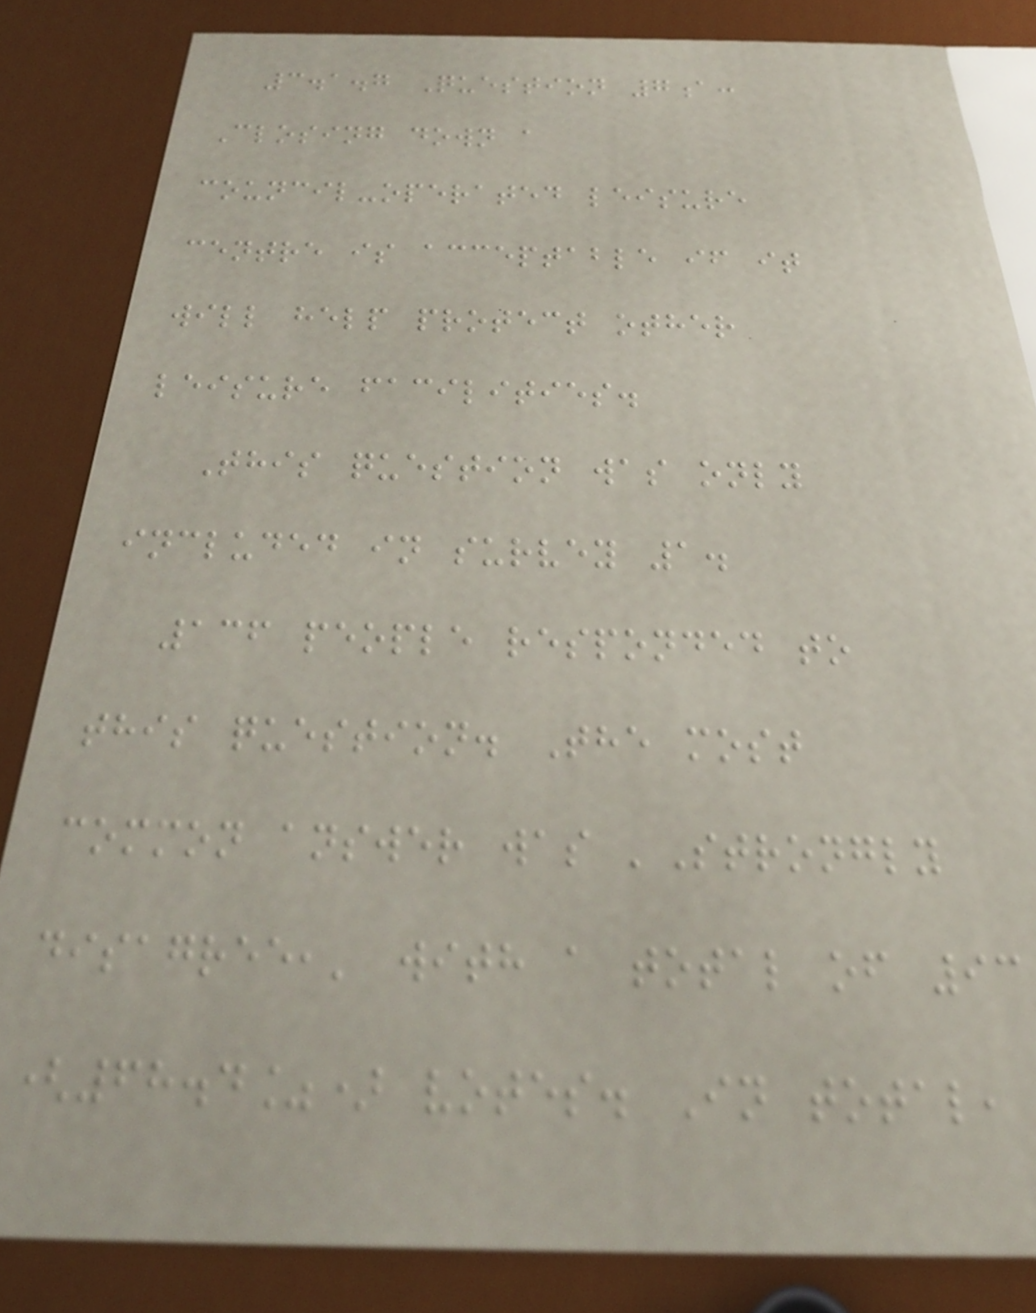3.1.7 Question 7a:
Closing down a
council-operated leisure
centre is acceptable if it
will help protect other
leisure facilities.
This question was only
included in survey 1.
136 people responded to
this question. The most
common answer was 'Strongly
disagree,' with a total of 93
(68.4%) votes. In total,
